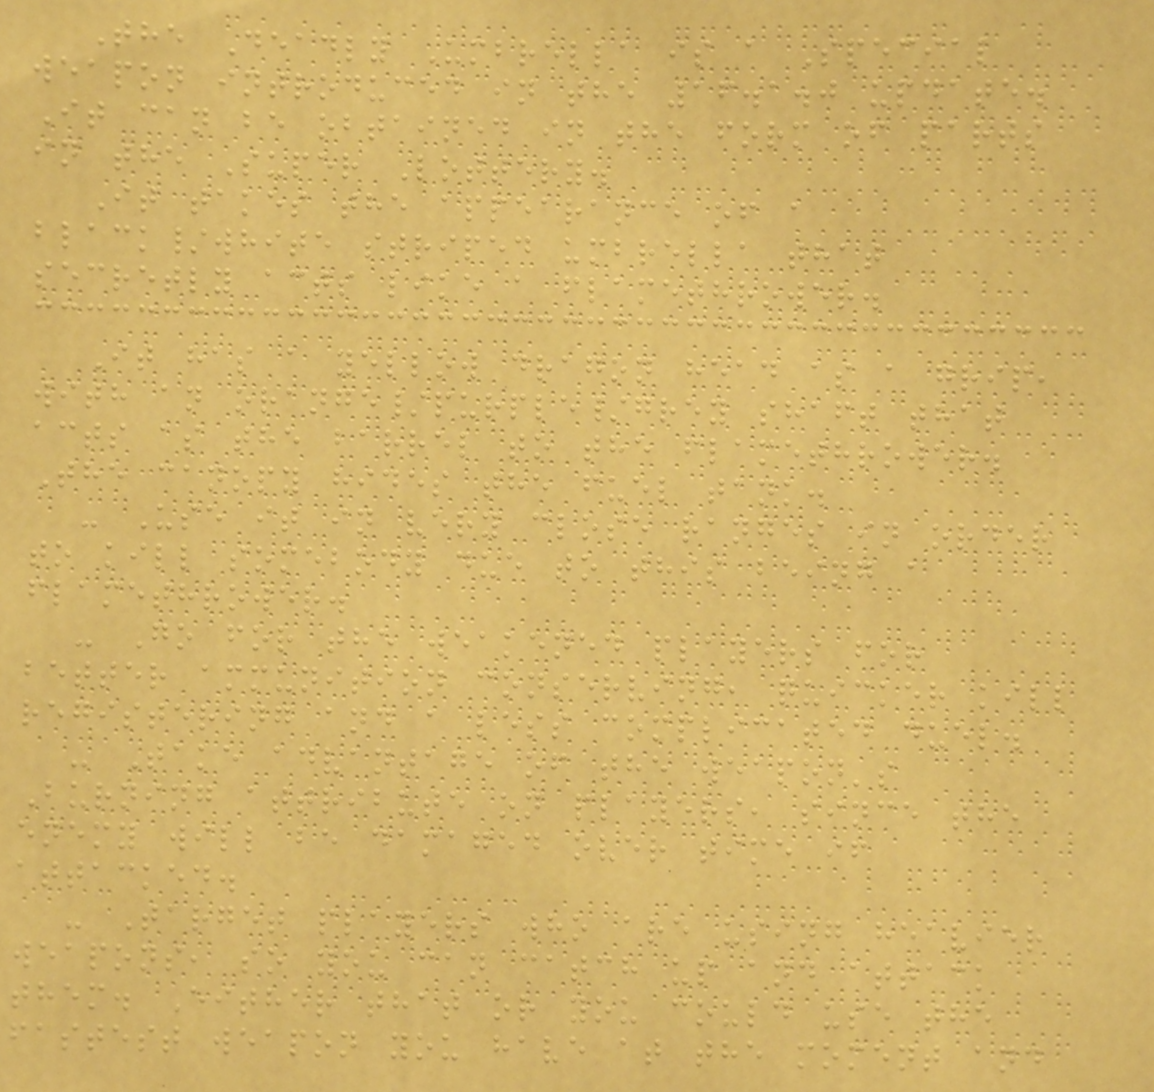The Deadly Umbrella is a Special
weapon introduced in the 16.1.0 update.
It can be obtained in the form of parts
in the Super Lottery.
It takes the appearance of a
black/white striped umbrella that
secretly acts like a flamethrower.
It has a yellow dragon head as a grip,
with an orange/purple/grey shaft that
acts as the barrel to the flamethrower.
The canopy hides the fuel tank.
- Use it in very close ranges in order
to kill somebody due to this being a
flamethrower.
- Go for the weakened players for
better ammunition conserving, quicker kill
registering and a less complicated duel.
- Take advantage of the weapon's
Burning attribute on players, since the
enemy will be damaged over time if
attacked.
- Target players who are using heavier
weapons, so you can catch up and attack
them. Either that or you could use the
fastest weapon you have at the moment and
